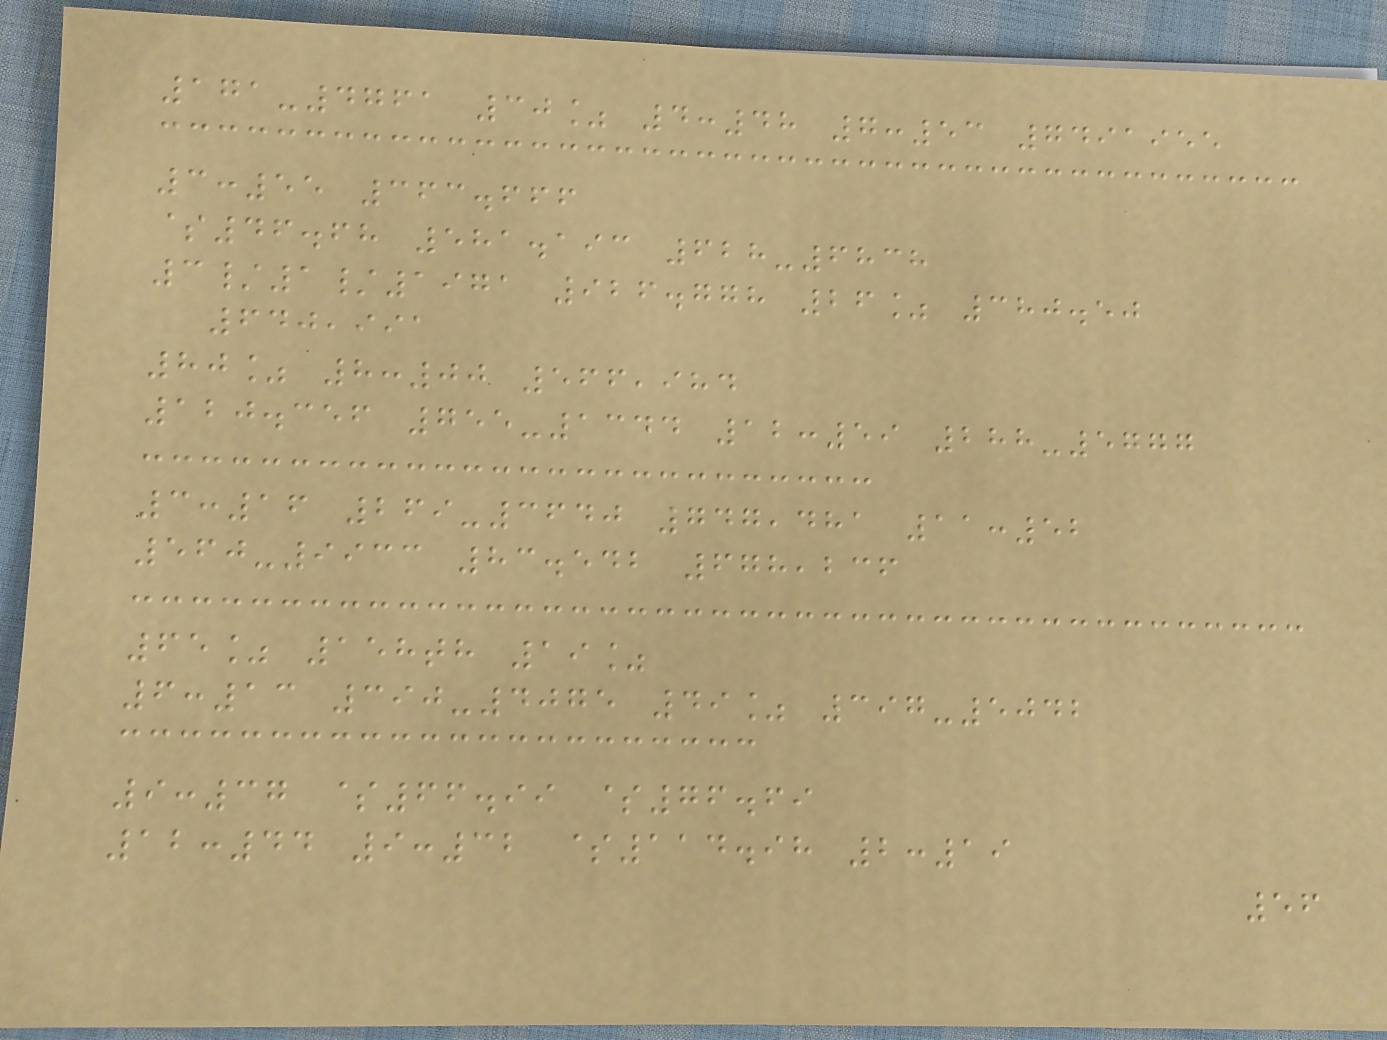171-4761 30% 4:48 7:53 7491955
3:55 363.666
$46.68 581.193 628-6838
3/1/1971 926.778 26% 380.50
640,991
80% 8:00 566,984
120.356 755-1344 12:59 288-5777
3:16 269-3640 747,481 11:52
560-9933 83.542 678,236
65% 158th 19%
6:13 390-4075 49% 397-5042
9:37 $66.99 $76.69
12:44 9:32 $114.98 2:19
56
